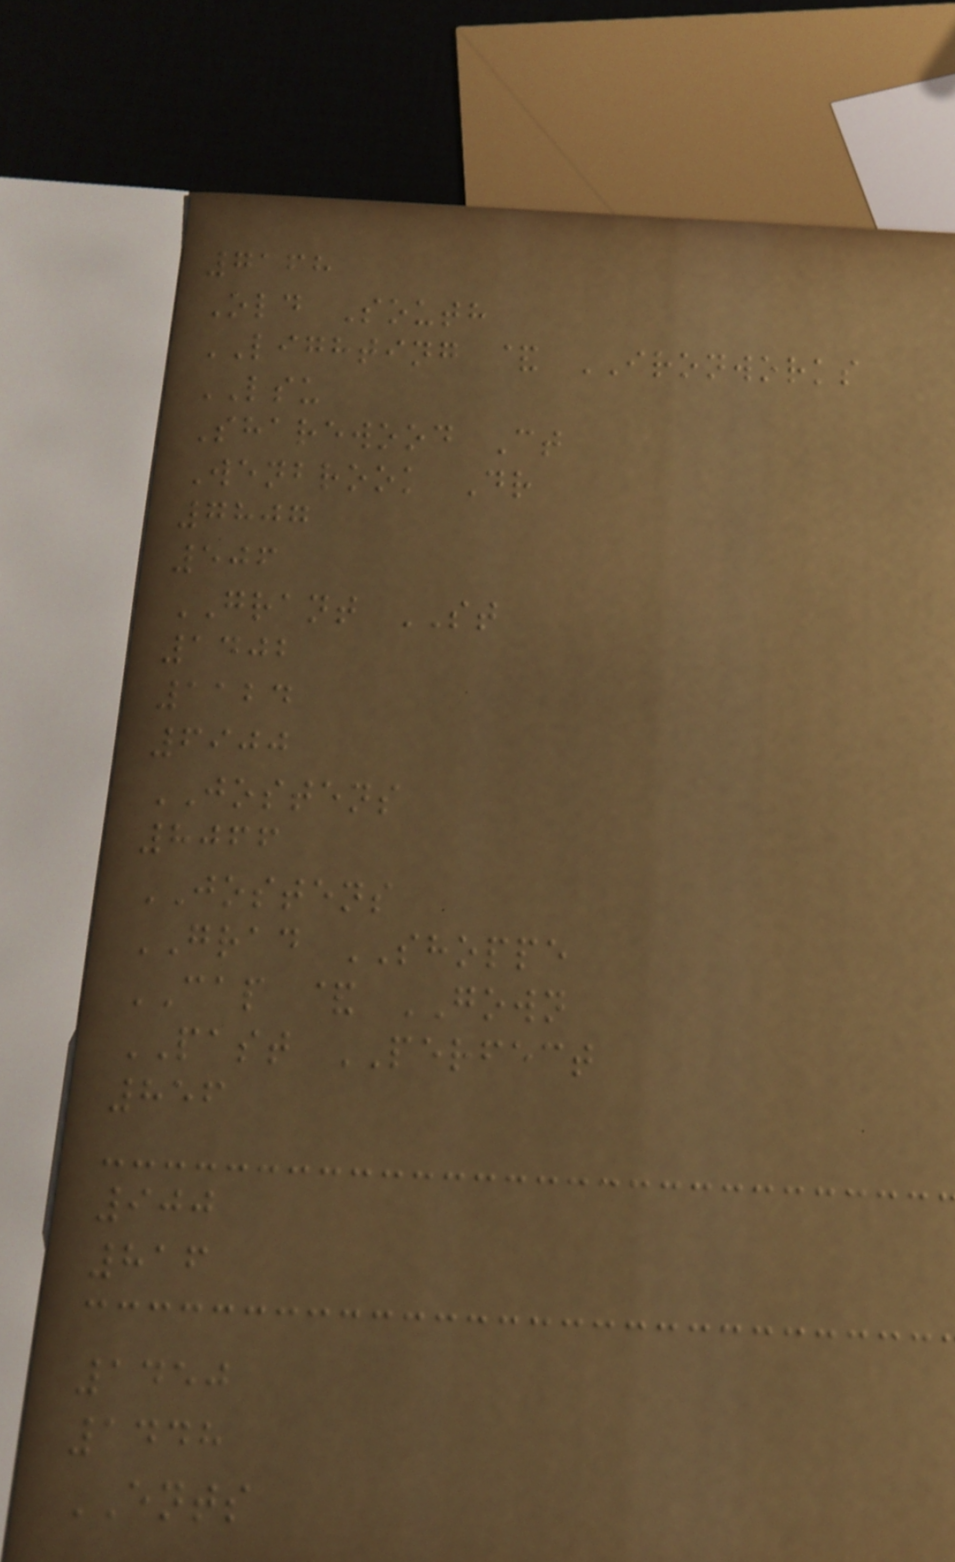7168
Old South
LIGHTING & IRONWORKS
LSU
Sharewood Ct
Wenbrook Dr
7807
506
GRANT ST
1402
1124
6900
JOSTENS
8066
JOSTENS
GRAD SHOPPE
CAP & GOWN
PAST PERFECT
856
900
816
1450
1448
ENTS
